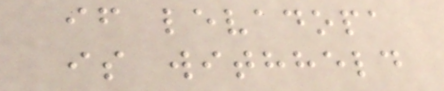if levadopa
is withheld
